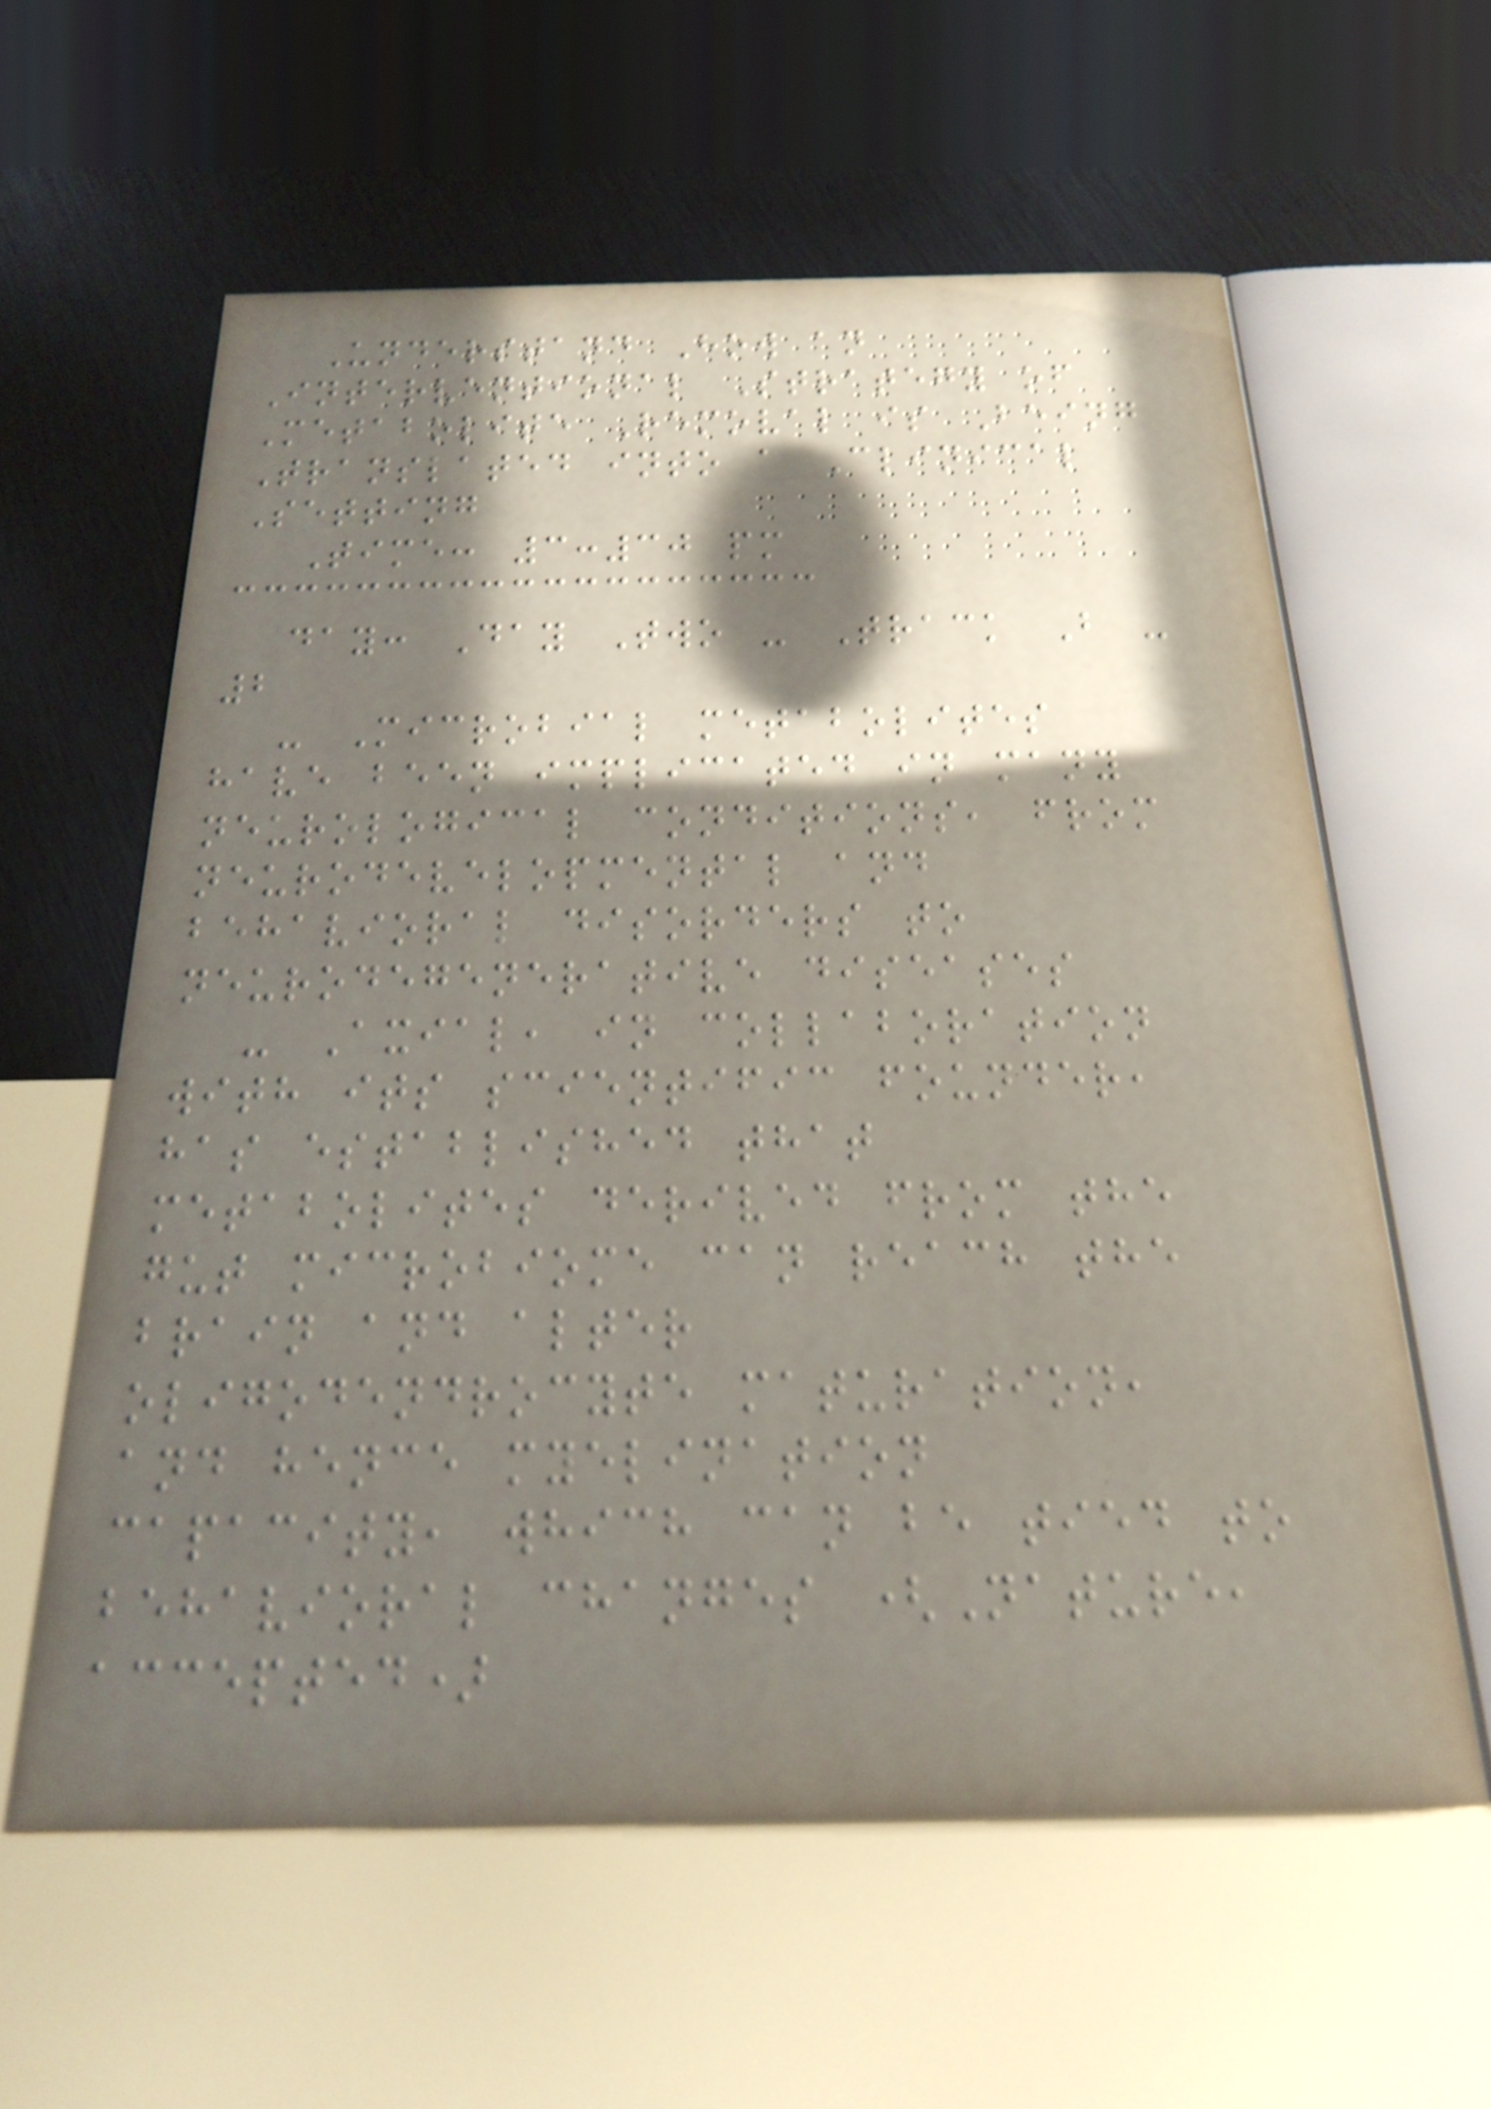Understand How an
Interventional Strategy of
Metabolite Removal is Being
Translated into a Clinical
Setting
Time: 3:30 pm
day: Day Two - Track B -
2
- Microbial metabolites
have been implicated in many
neurological conditions, from
neurodevelopmental and
behavioral disorders to
neurodegenerative diseases
- Axial, in collaboration
with its scientific founder,
has established that
metabolites derived from the
gut microbiome can reach the
brain and alter
oligodendrocyte maturation,
and hence myelination
capacity, which can be tied to
behavioral changes (Nature,
accepted)
